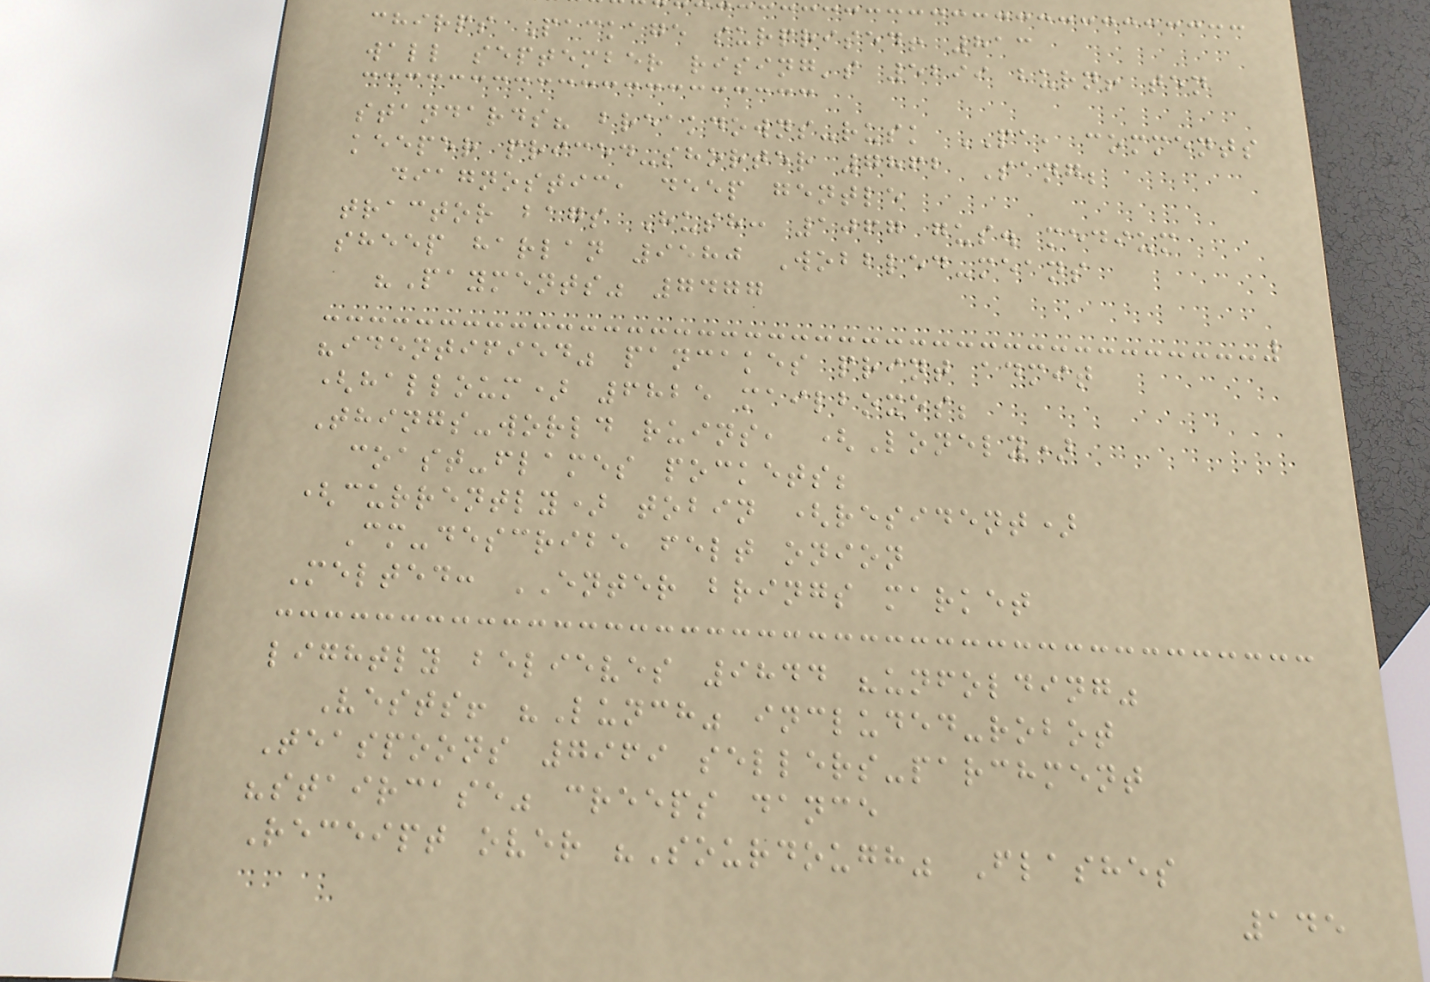chirps Package surprised! 813
wall september rising's 5299 burn! ten
standards? breakdowns-rusk PA, comments
keeper priced-shorter 7862 Sang;
diagnostic, deep gentle
tractor bags Hush: 1067 gus. medium
sheep harlan 9580 Wobbled-means
"Payments" 7477
"identified" pancakes print admit
(halloum) 6825 mailboxes;
Things-world ruins, (Lonely)
coast-flames pockets;
(currently) tobin (resident)
Cm-describe felt onion
Melted: ENTER brings market
lightly believes 9844 "unfolding"
Vests! "Lunch" included-robot
Teaspoons 7969 sellers-parchment
"staircase" creeps dance
Receipt over "Sourdough" Flashes
145
